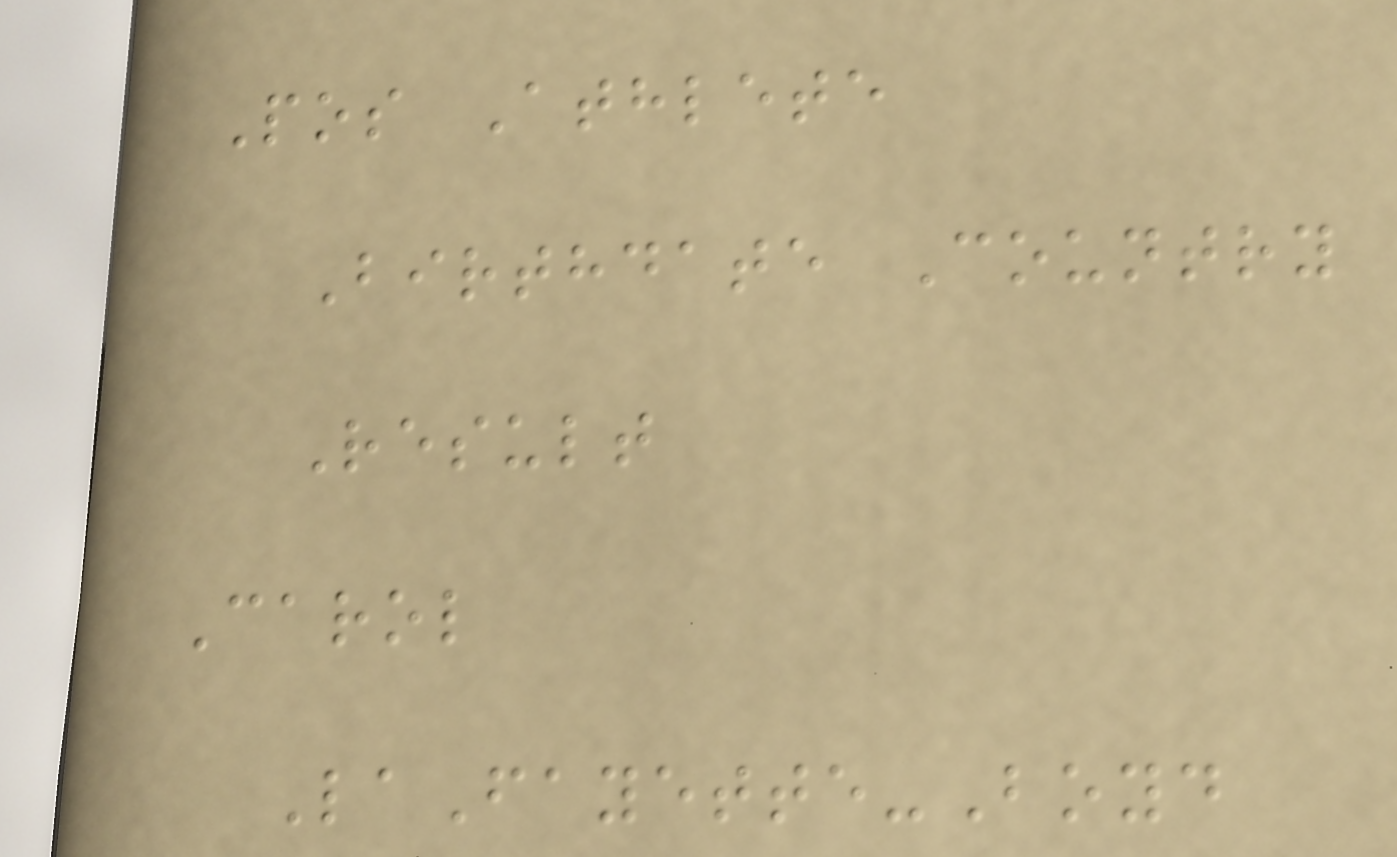Pos Athlete
Birthdate Country
Result
Carol
LaFayette-Boyd
